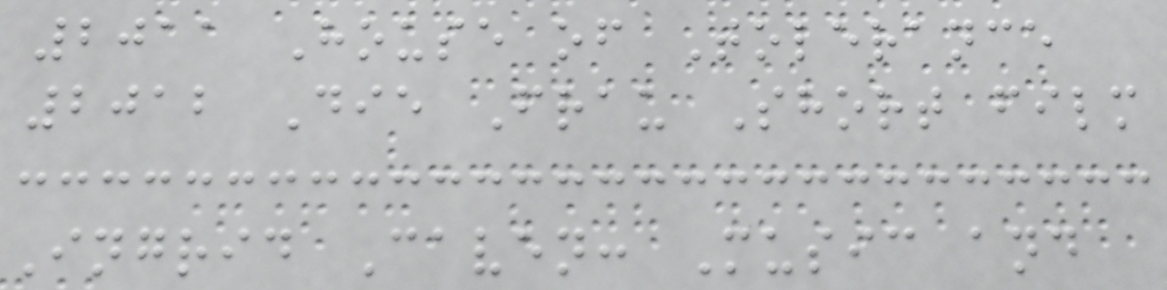2011 House of Tolerance
2012 Die Frau Short film
Ingrid Caven: Music and
